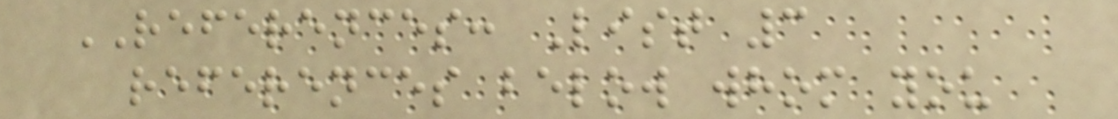REFERENCES: List 3
references below whom you
